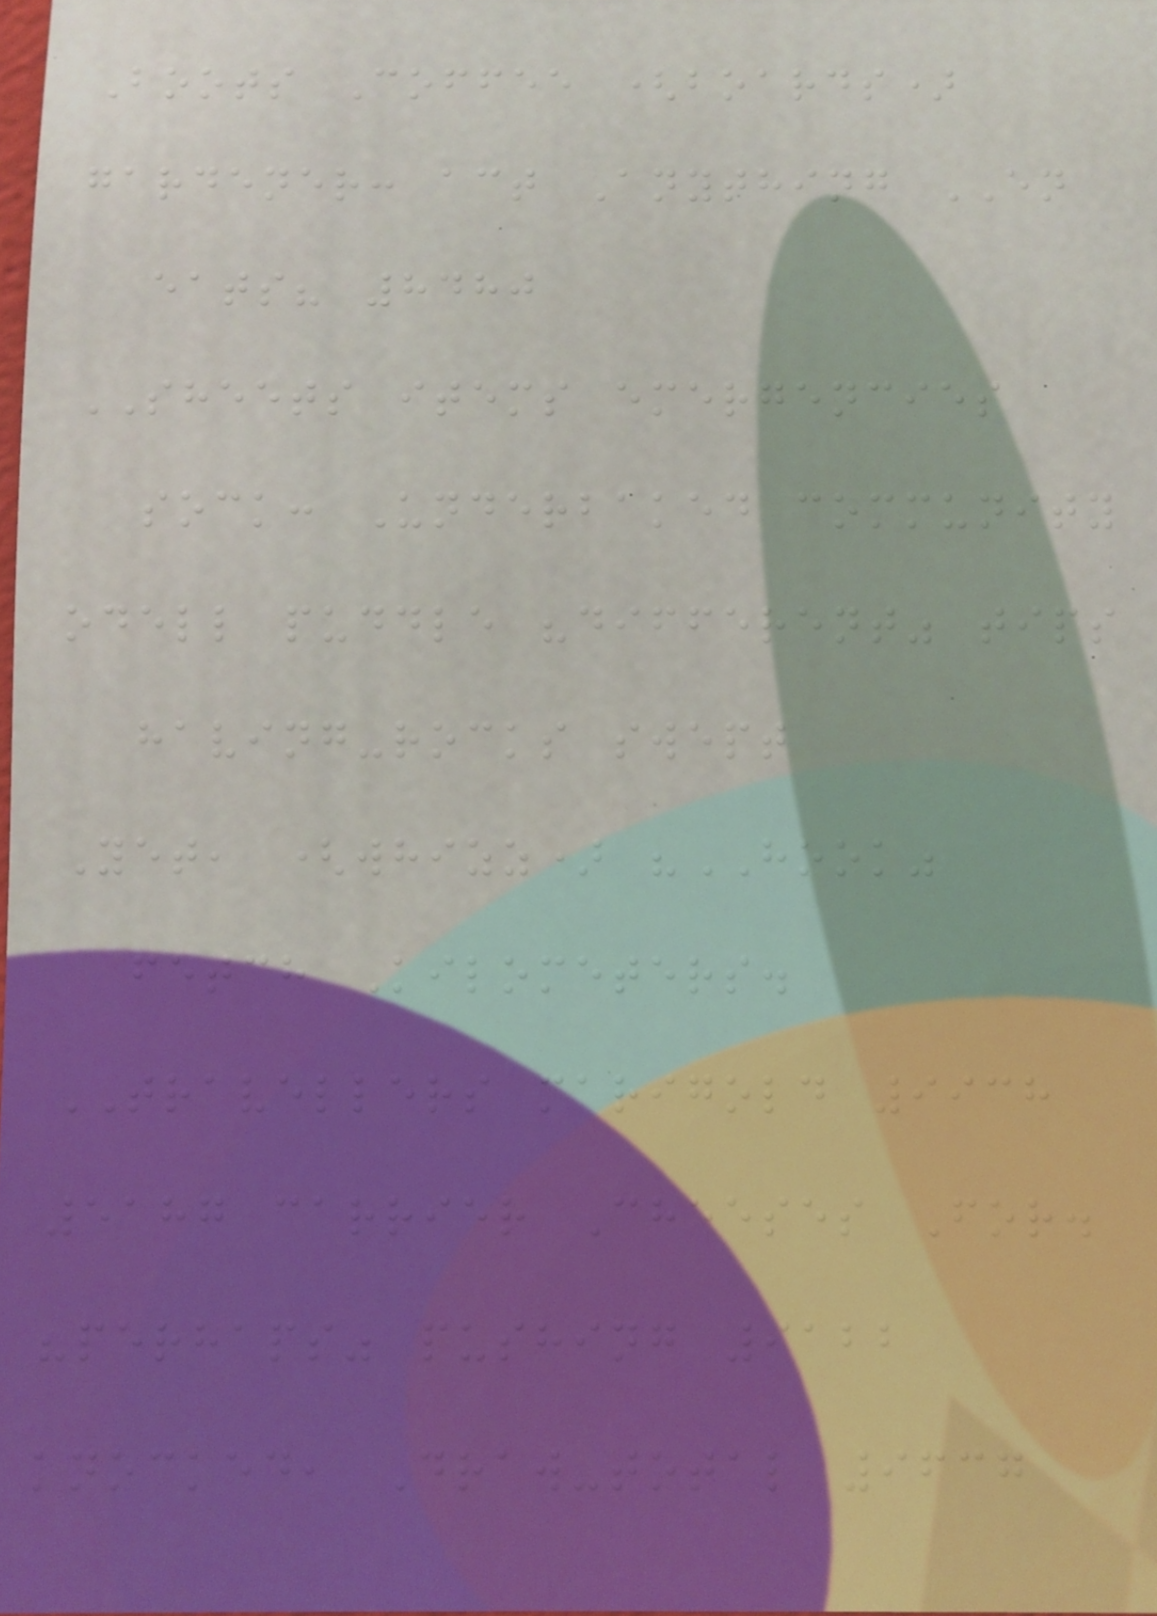Boots Coffee (boards)
gardener: act Anything EN
eats? 8480
SHEETS items emergencies
sock: Underbaked community
odell puddle "different" tips
having-rocks swept
Yet, (whizz) "HOOK"
fetch Kilometers.
TRAVELLERS marigold 9938
5187 carrier Cheeses For.
"perhaps" pushing 9122
knocked, Draw-total 9637
